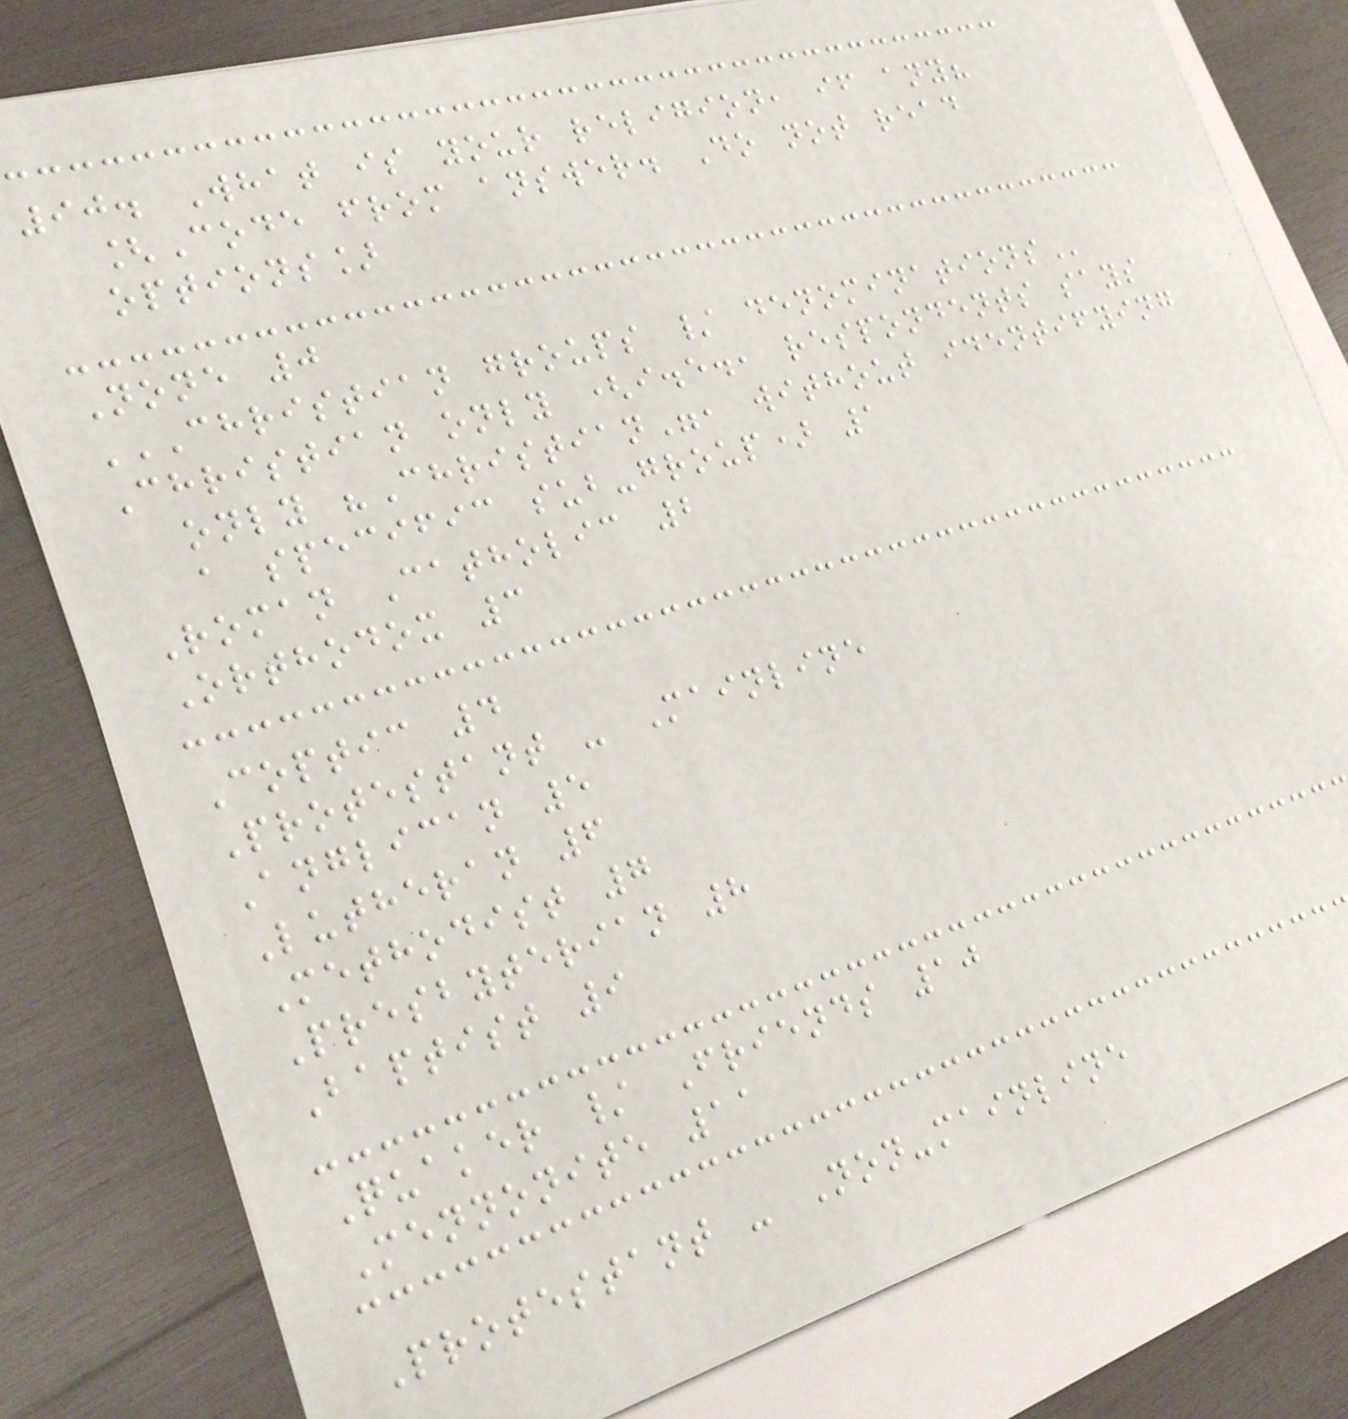90. What is your religion, if any?
[Code from answer. Do not read
options]
None 0
CHRISTIAN GROUPS / DENOMINATIONS
Christian only (i.e., respondents says
only "Christian", without identifying
a specific sub-group) 1
Roman Catholic 2
Orthodox 3
Coptic 4
Protestant - Mainline
Anglican 5
Lutheran 6
Methodist 7
Presbyterian 8
Baptist 9
Quaker / Friends 10
Mennonite 11
Protestant - Non-mainline
